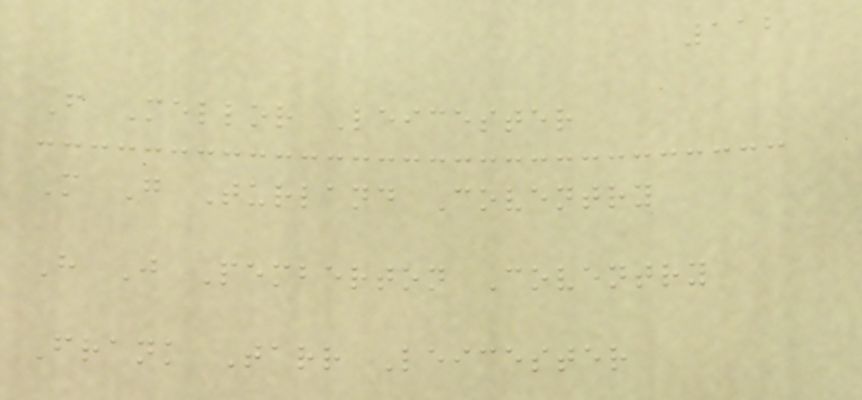112
F Mellor Leicester
M G Turland Coventry
H J Pemberton Coventry
Frank Tarr Leicester
